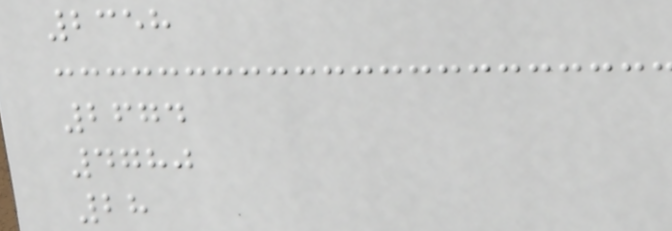2358
2674
4780
28
